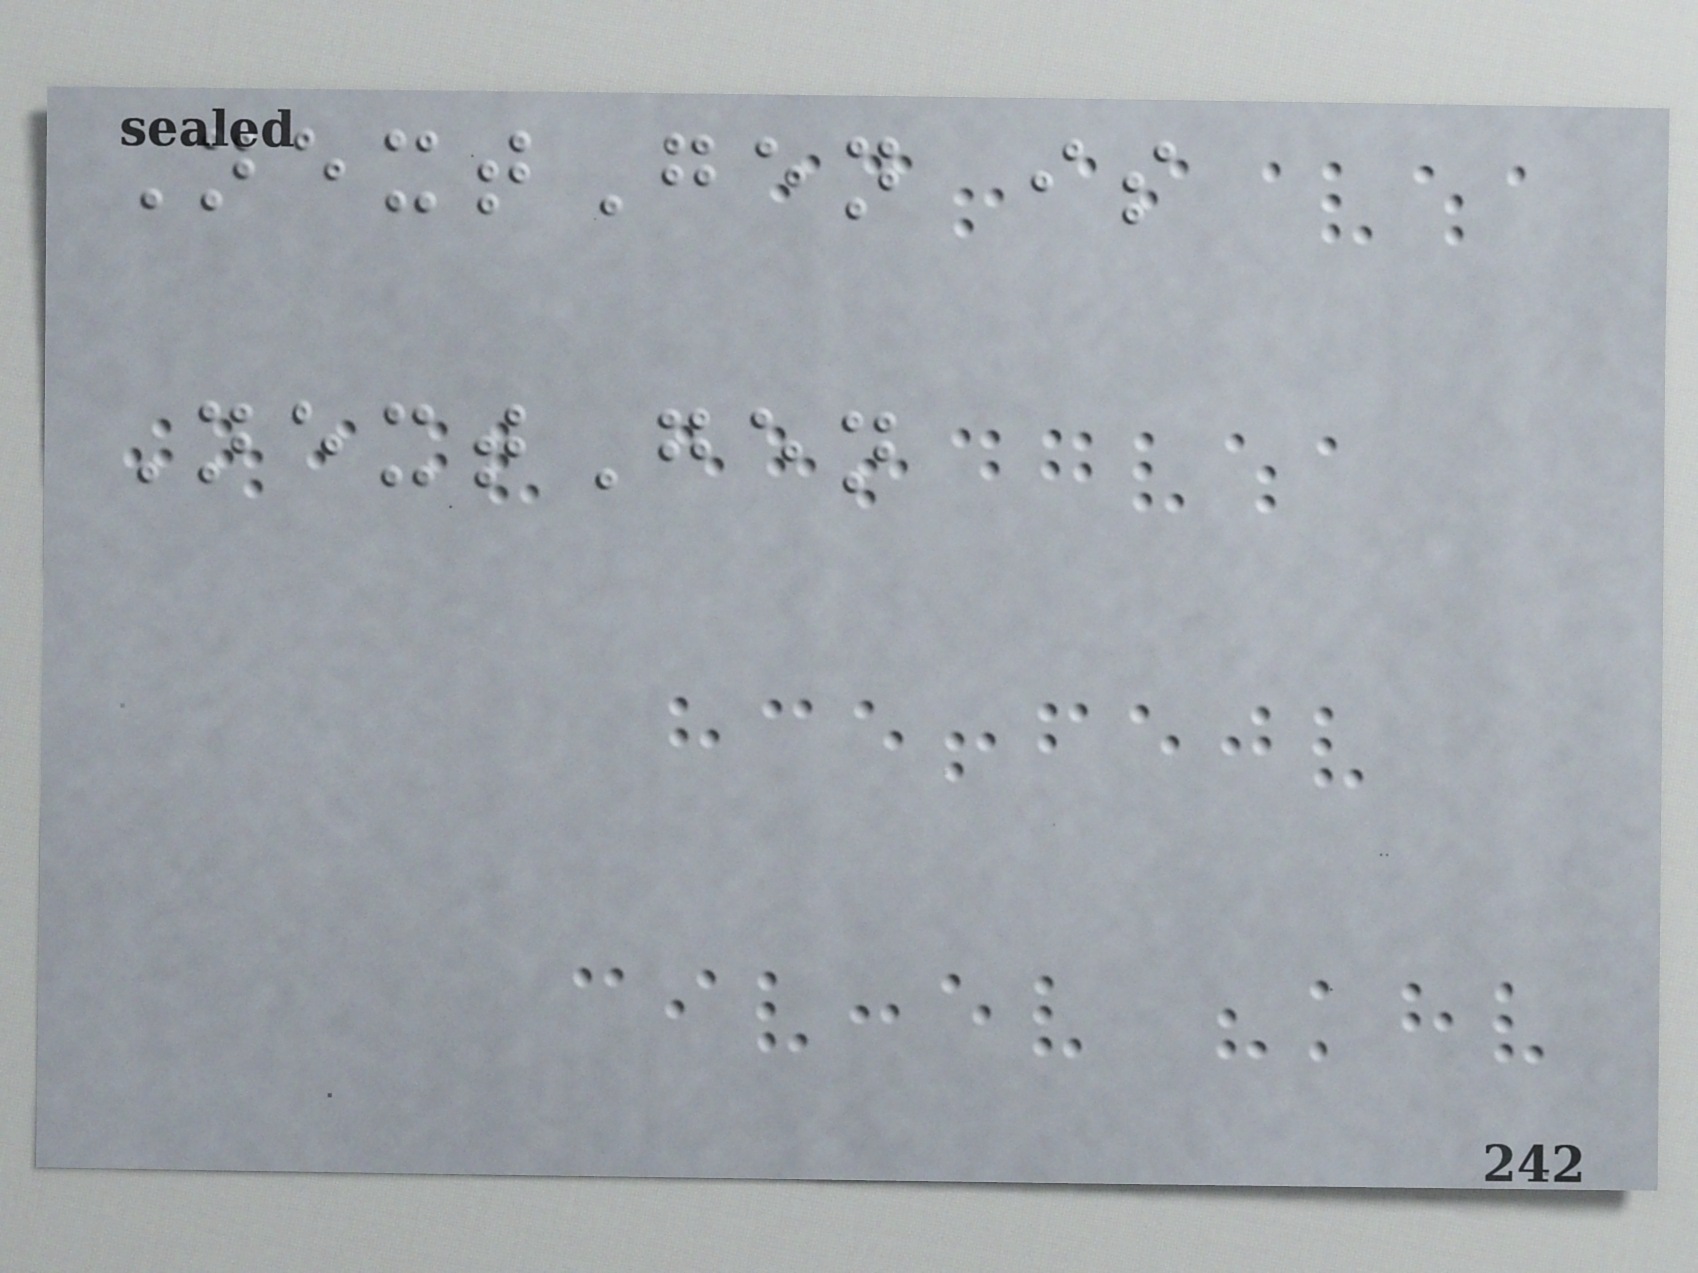NextGen is
NextGen
